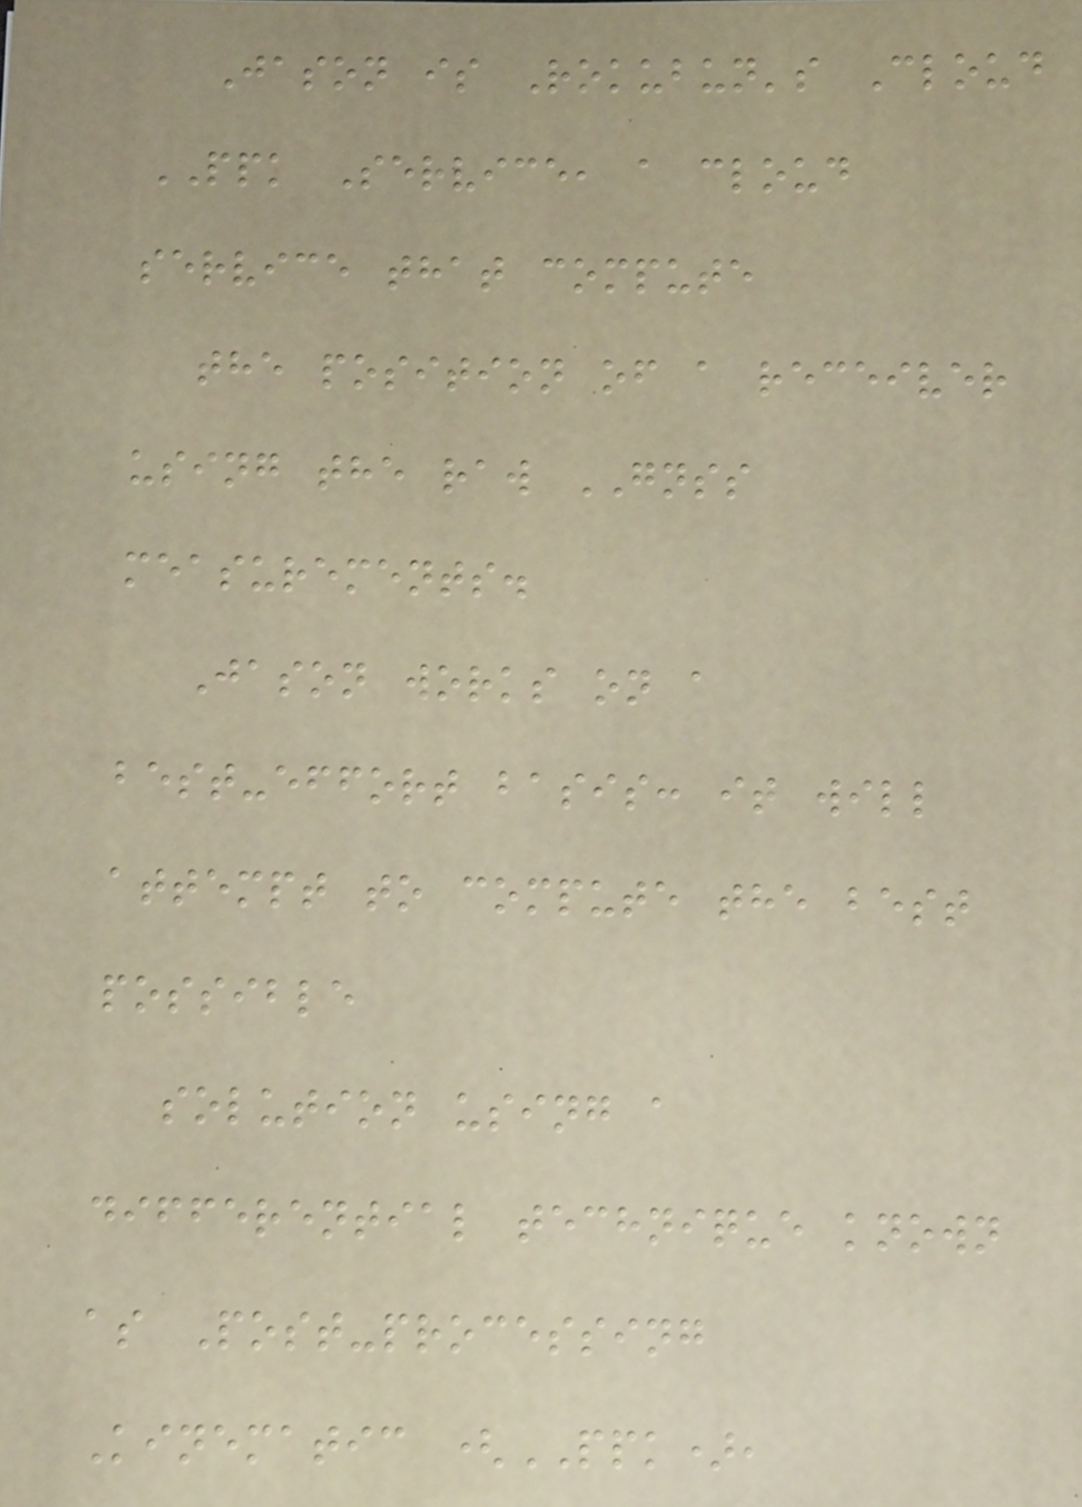Jason is Rokubun's Cloud
PPK Service, a cloud
service that compute
the position of a receiver
using the raw GNSS
measurements.
Jason works on a
best-effort basis: it will
attempt to compute the best
possible
solution using a
differential technique known
as Post-processing
Kinematic (PPK),
